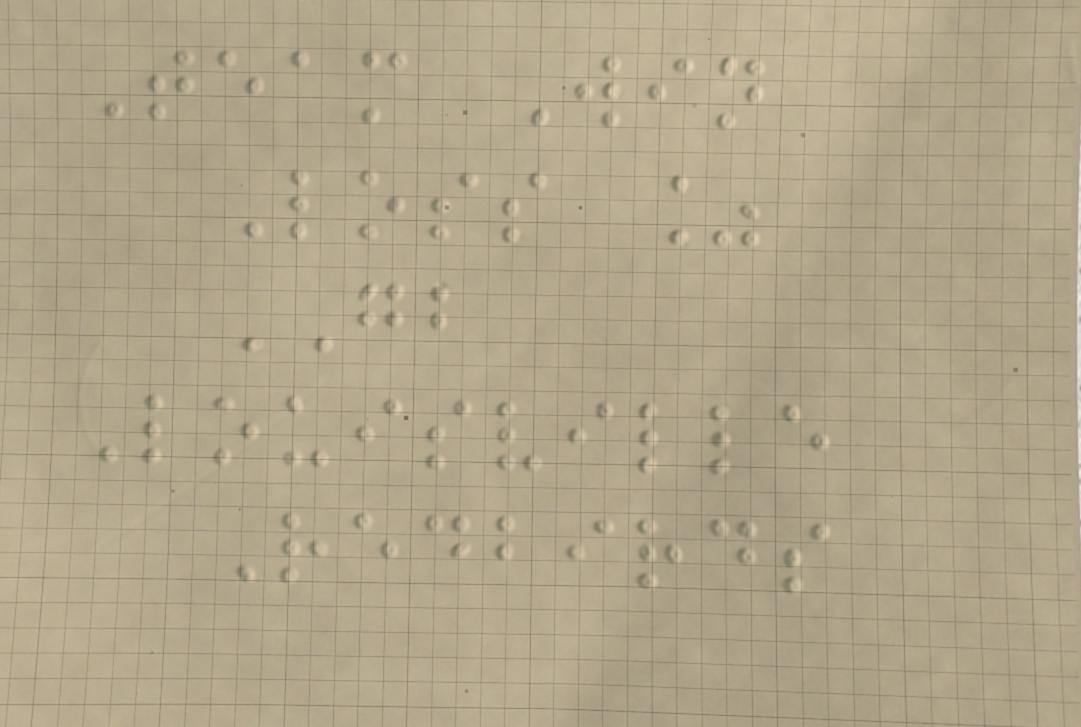Team Win
Loss %
GB
Louisville
Redbirds
